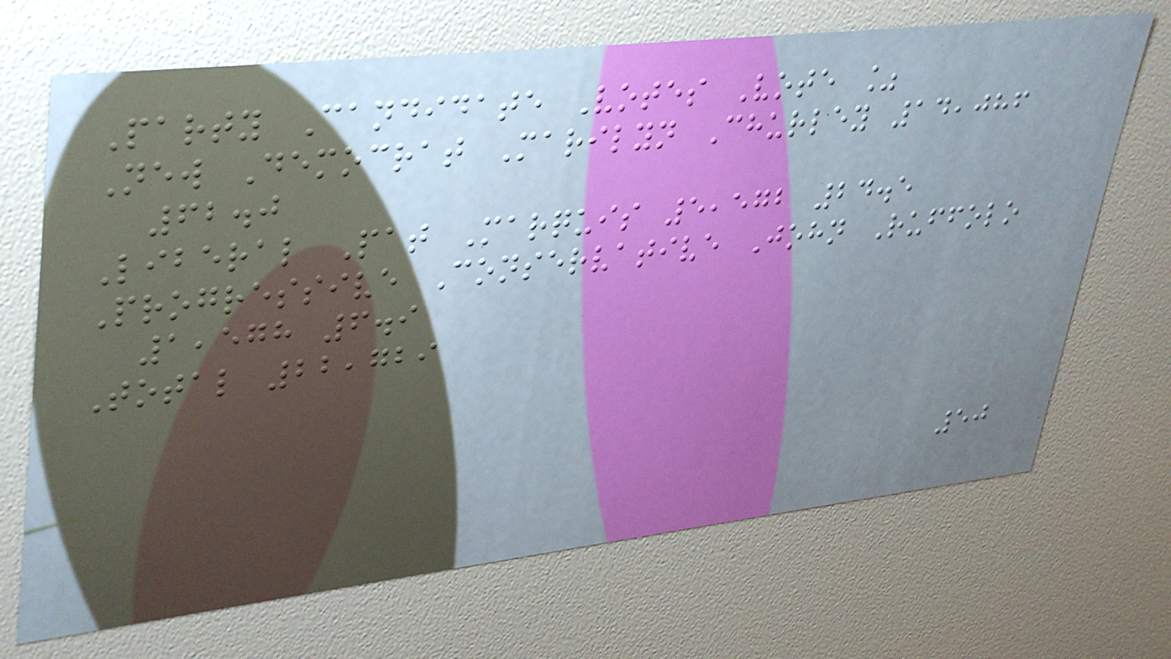Party Candidate Votes Vote %
New Democrat Marilyn Churley 14,086
62.0
Liberal Pat Marquis 5,572 24.5
Progressive Conservative John Ruffolo
1,578 6.9
Total 22,729
50
